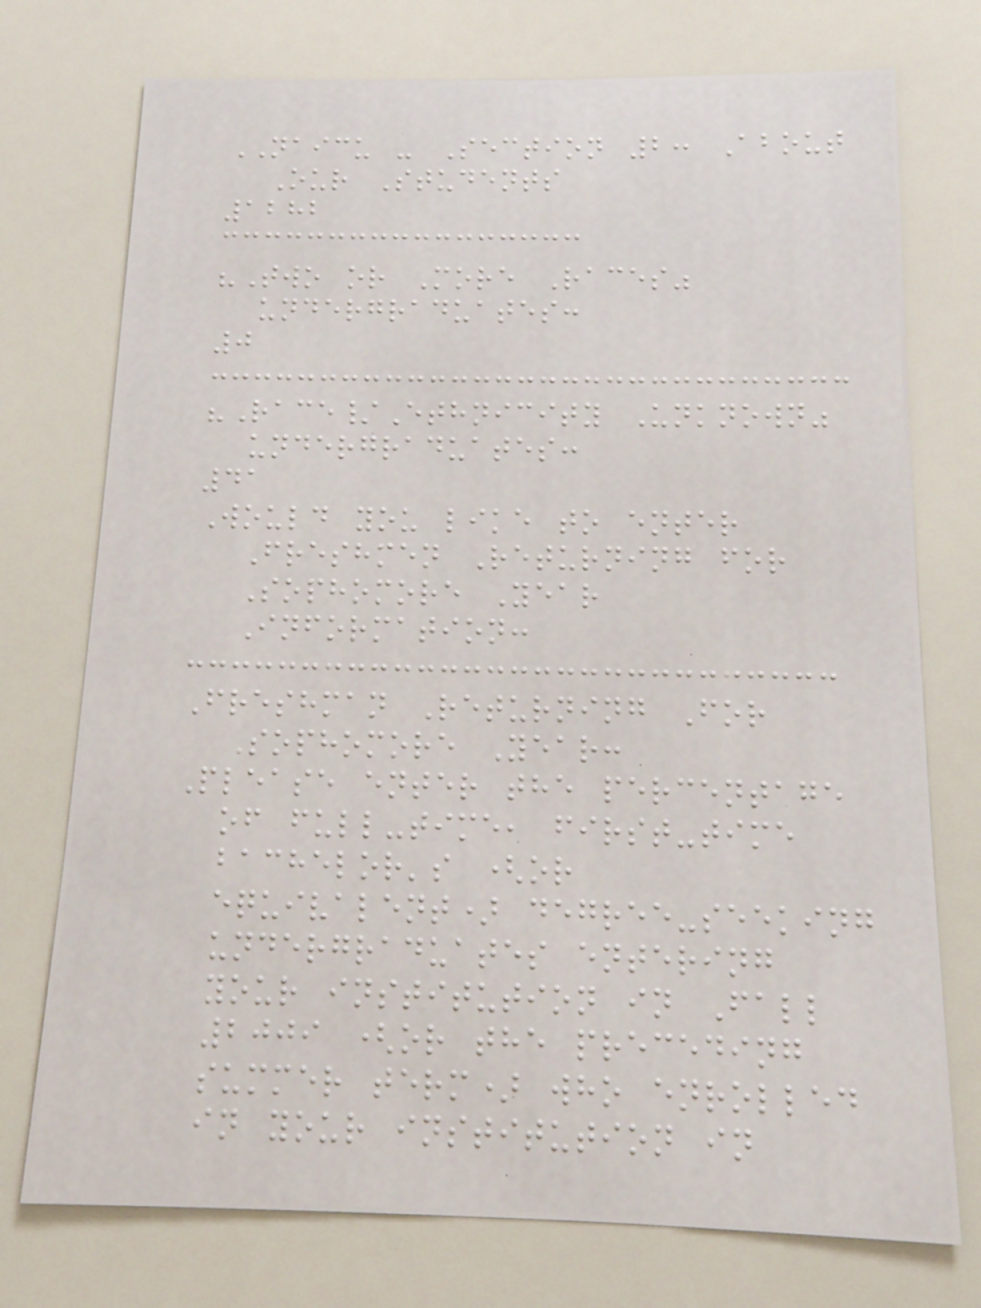NAICU - Section 2: About
Our Students
1282
"Two or More Races"
undergraduates:
0
"Race/Ethnicity Unknown"
undergraduates:
41
Would you like to enter
Freshmen Returning for
Sophomore Year
Information:
Freshman Returning For
Sophomore Year:
Please enter the percentage
of full-time, first-time
bachelor's (or
equivalent) degree-seeking
undergraduates entering
your institution in Fall
2009 (or the preceding
summer term) who enrolled
in your institution in
